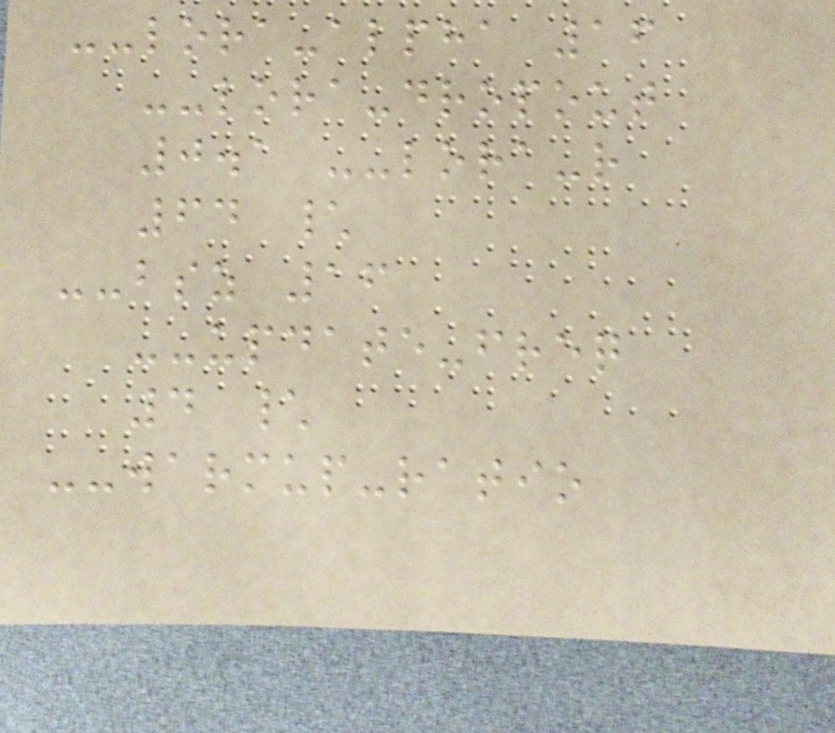--lora-alpha 16
--lora-dropout
0.1 --lora-r
64 \
--bsz 16
--update-freq
4 \
--warmup-ratio
